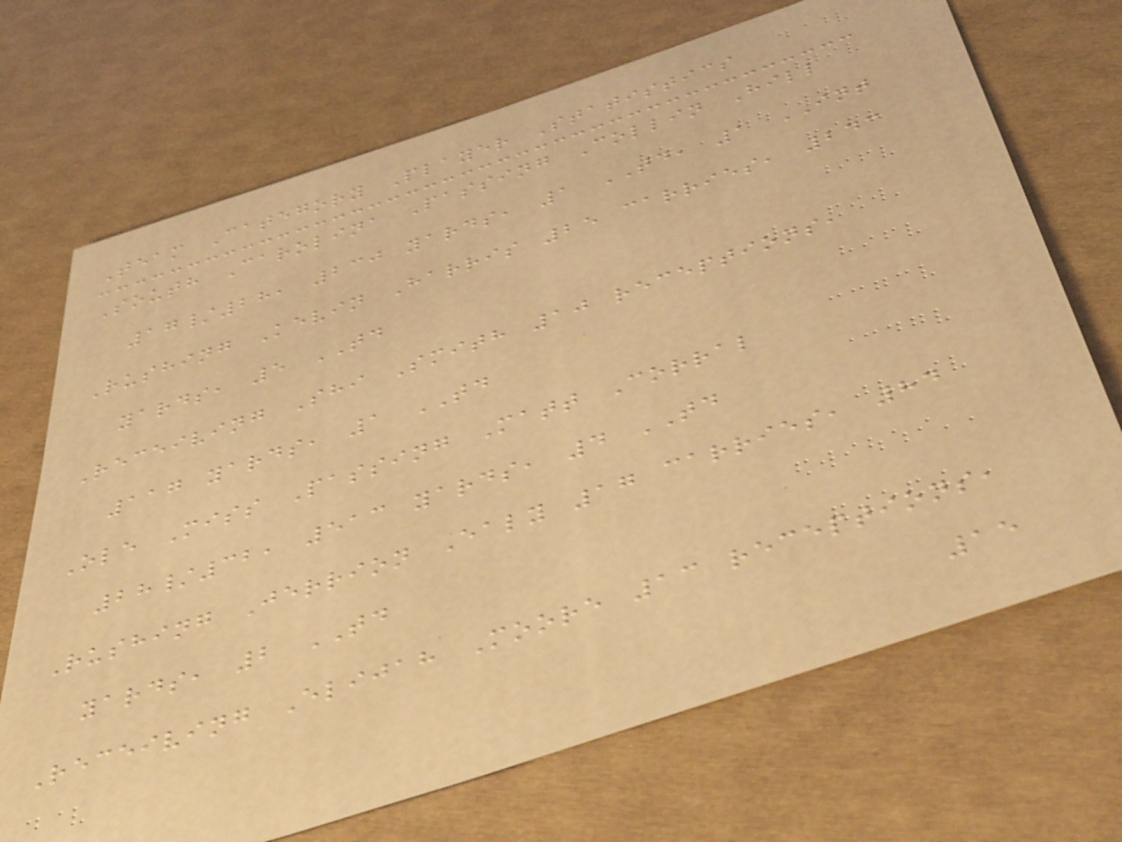Team Category Player Statistics
South Carolina Passing Collin Hill
17/28, 230 yards, 1 TD, 1 INT
Rushing Kevin Harris 25 carries, 243
yards, 5 TD
Receiving Shi Smith 10 receptions,
117 yards, 1 TD
Ole Miss Passing Matt Corral
28/32, 513 yards, 4 TD
Rushing Jerrion Ealy 17 carries, 84
yards, 2 TD
Receiving Elijah Moore 13 receptions,
15
